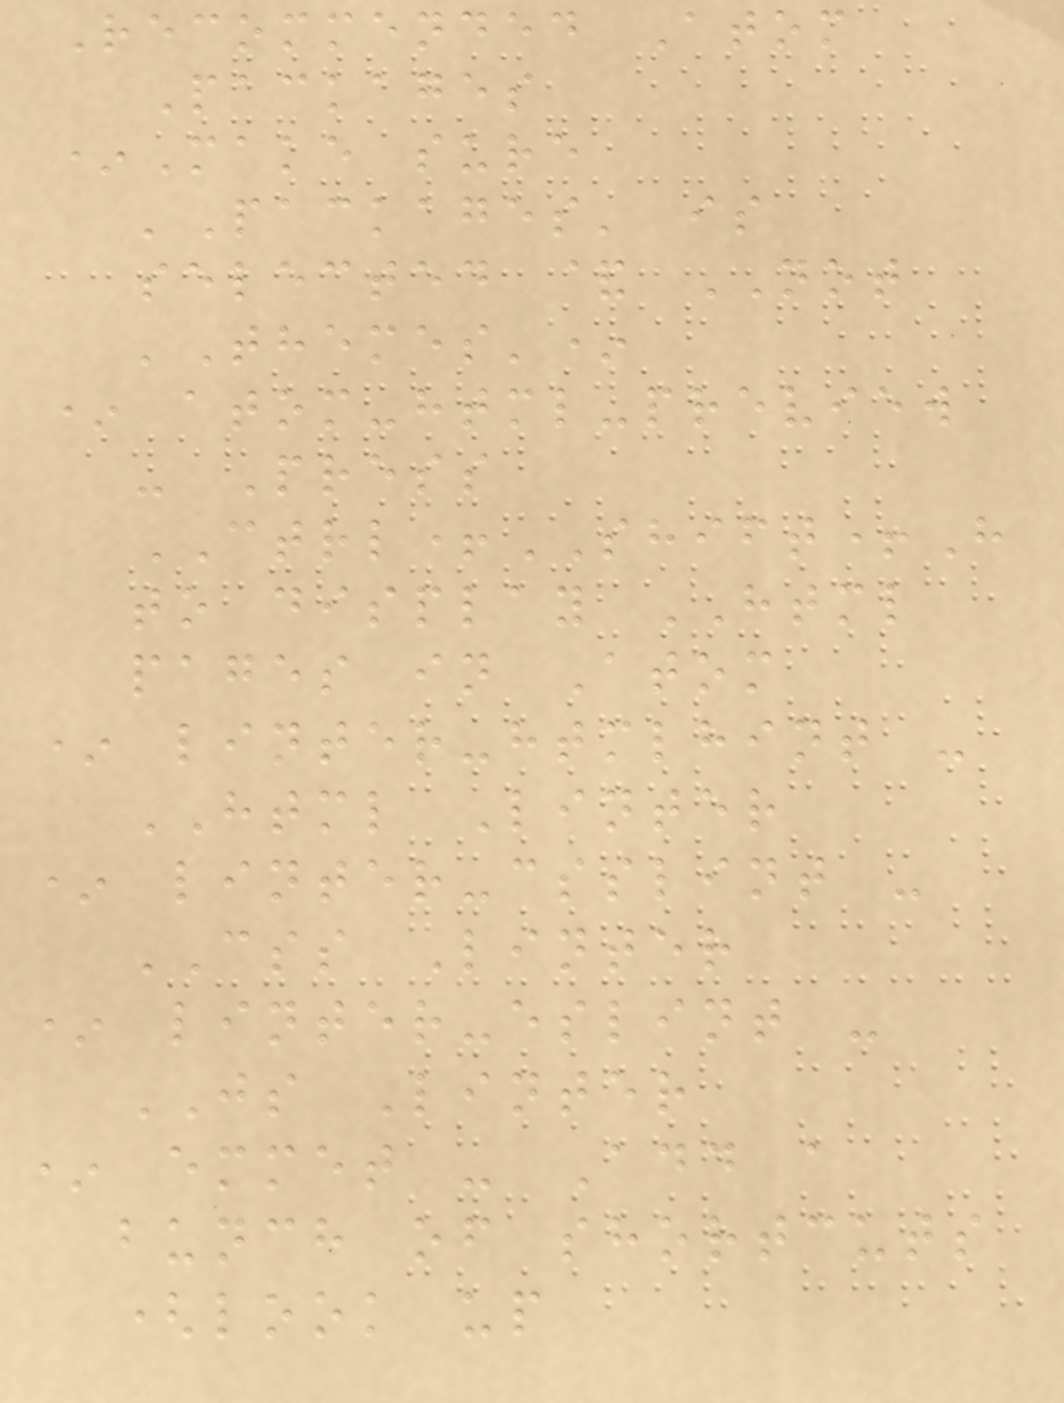Recommended Atom
Packages
*Make sure
'Packages' is
selected & NOT
'Themes'*
* atom-html-preview
- Press
CTRL+SHIFT+H
to display HTML
pages in Atom
* linter-htmlhint -
HTML Linter
* linter-csslint -
CSS Linter
* linter-eslint -
JS Linter
* emmet - Add a
bunch of shortcuts
(look up
